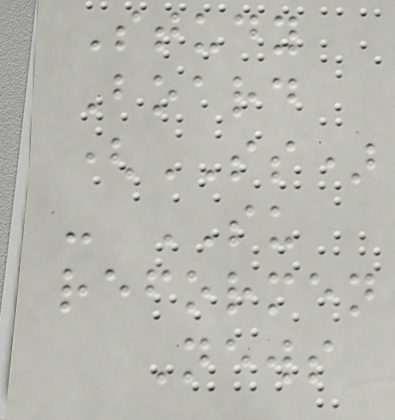Study
Board
(SS)
- SU
reformen
News
